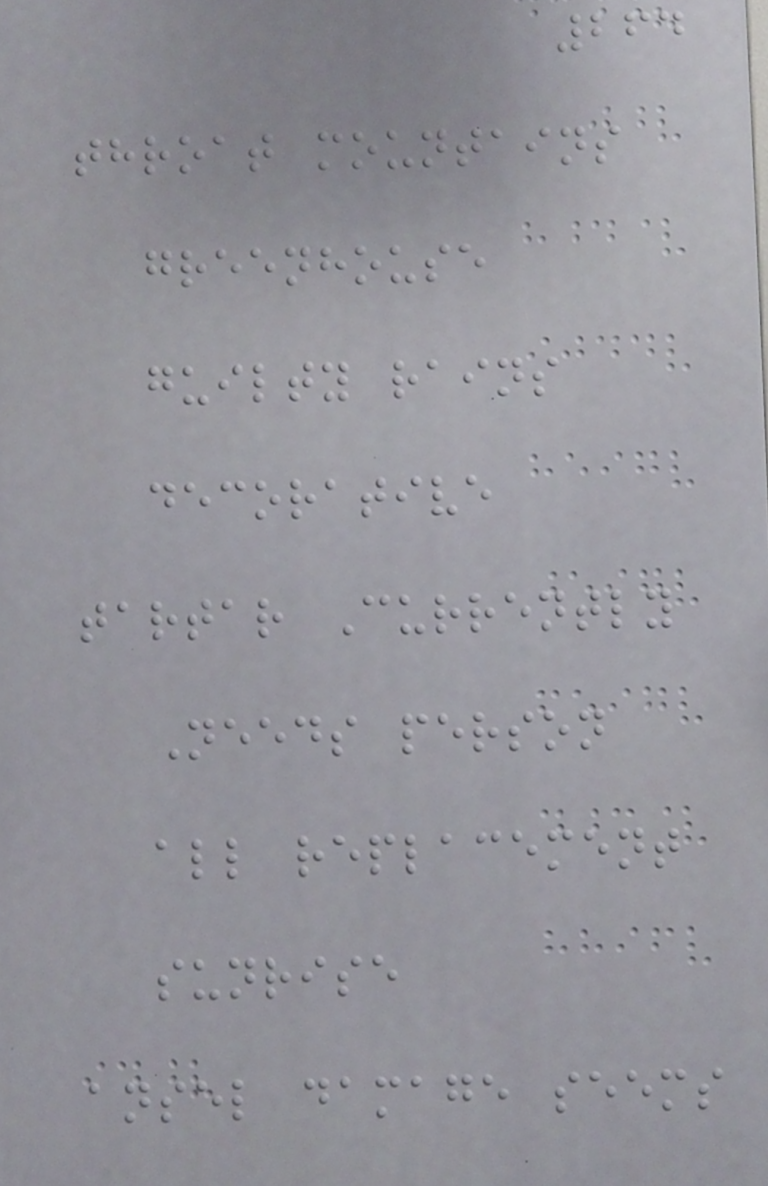264
throat mountains
greenhouse
guilty rains
decorative
tartar Currently
Needs person
all replacement
sunrise
ansel damage seems
